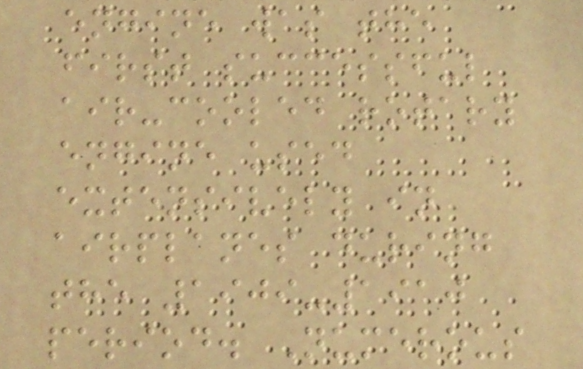engine was the
first successful
air-cooled rotary
engine used
extensively in
airplanes during
the 1909-1910
period. Numerous
